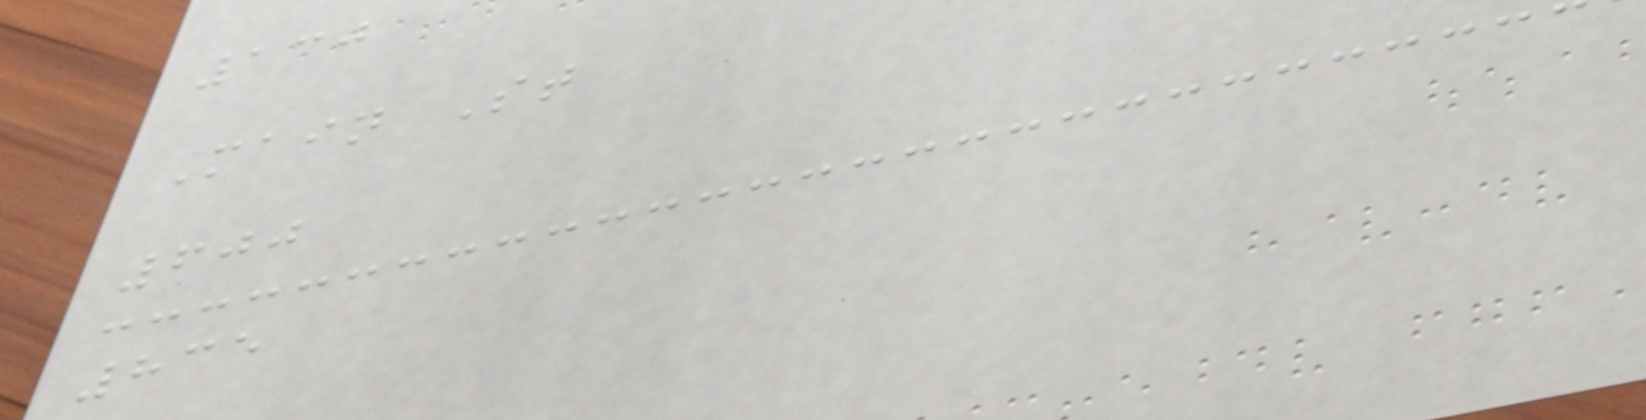130
Main St
600
835
